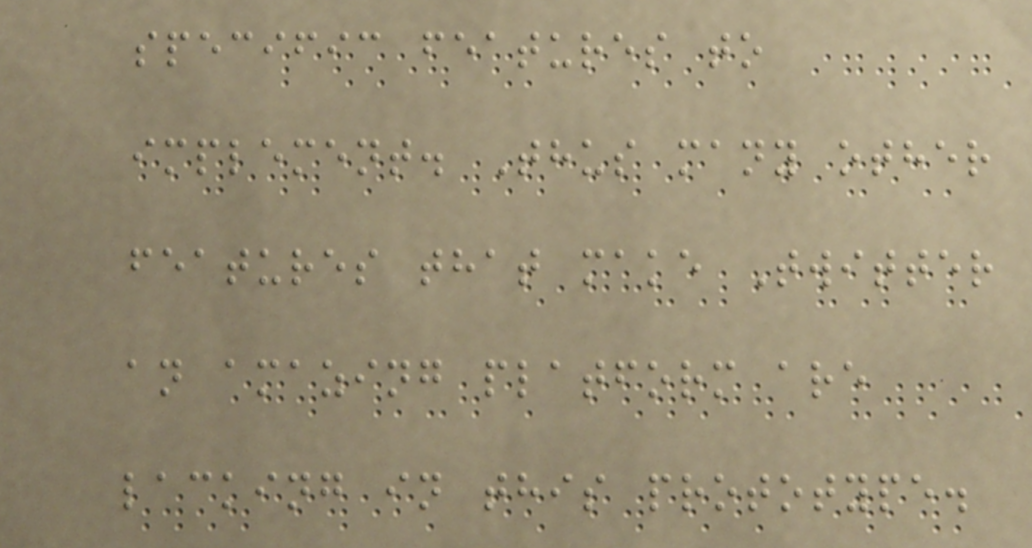specific features to
implement. Thus many other
features that make Twitter
an amazing platform are
lacking in this prototype.
